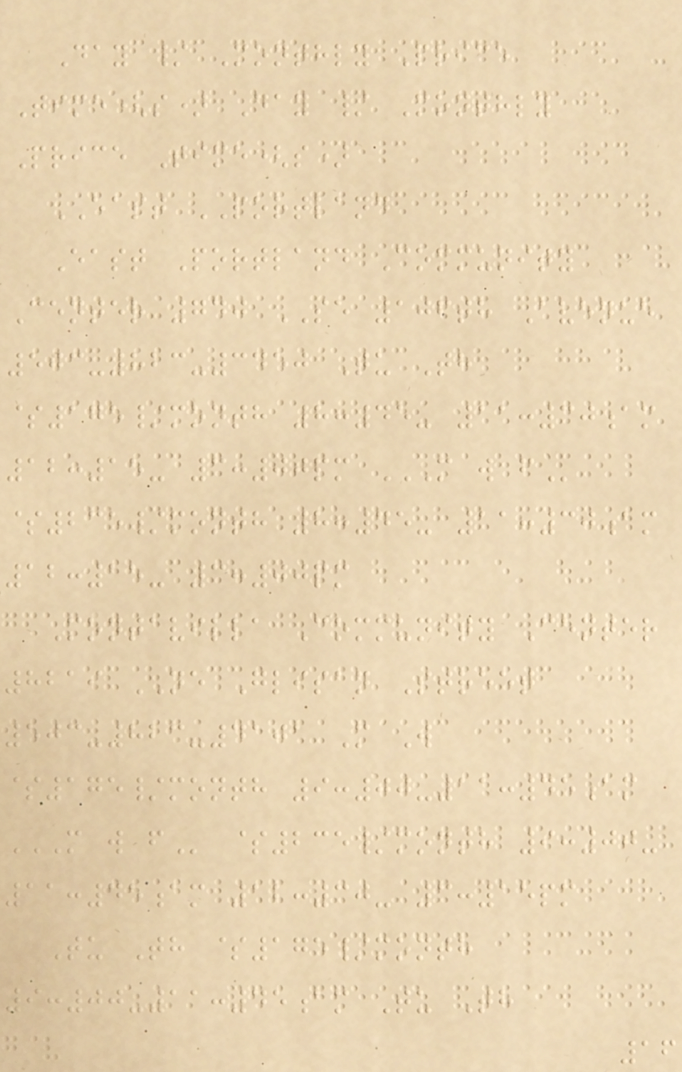Day / Monthly Price
Time(s) Day / Monthly
Price Time(s)
EAST PORTLAND
East Portland Community
Center 740 SE 106th Avenue
503-823-3450 Tu Th
$175/month 8:45- 11:30am
12:15- 3:00pm M W F
$235/month 8:45- 11:30am
12:15- 3:00pm
Montavilla Community Center
8219 NE Glisan Street
503-823-4101 M W
$175/month 9:00-11:45am
M W F $235/month 9:00-
11:45am 12:30- 3:15pm
Tu Th $175/month
9:00-11:45am Tu Th
16
